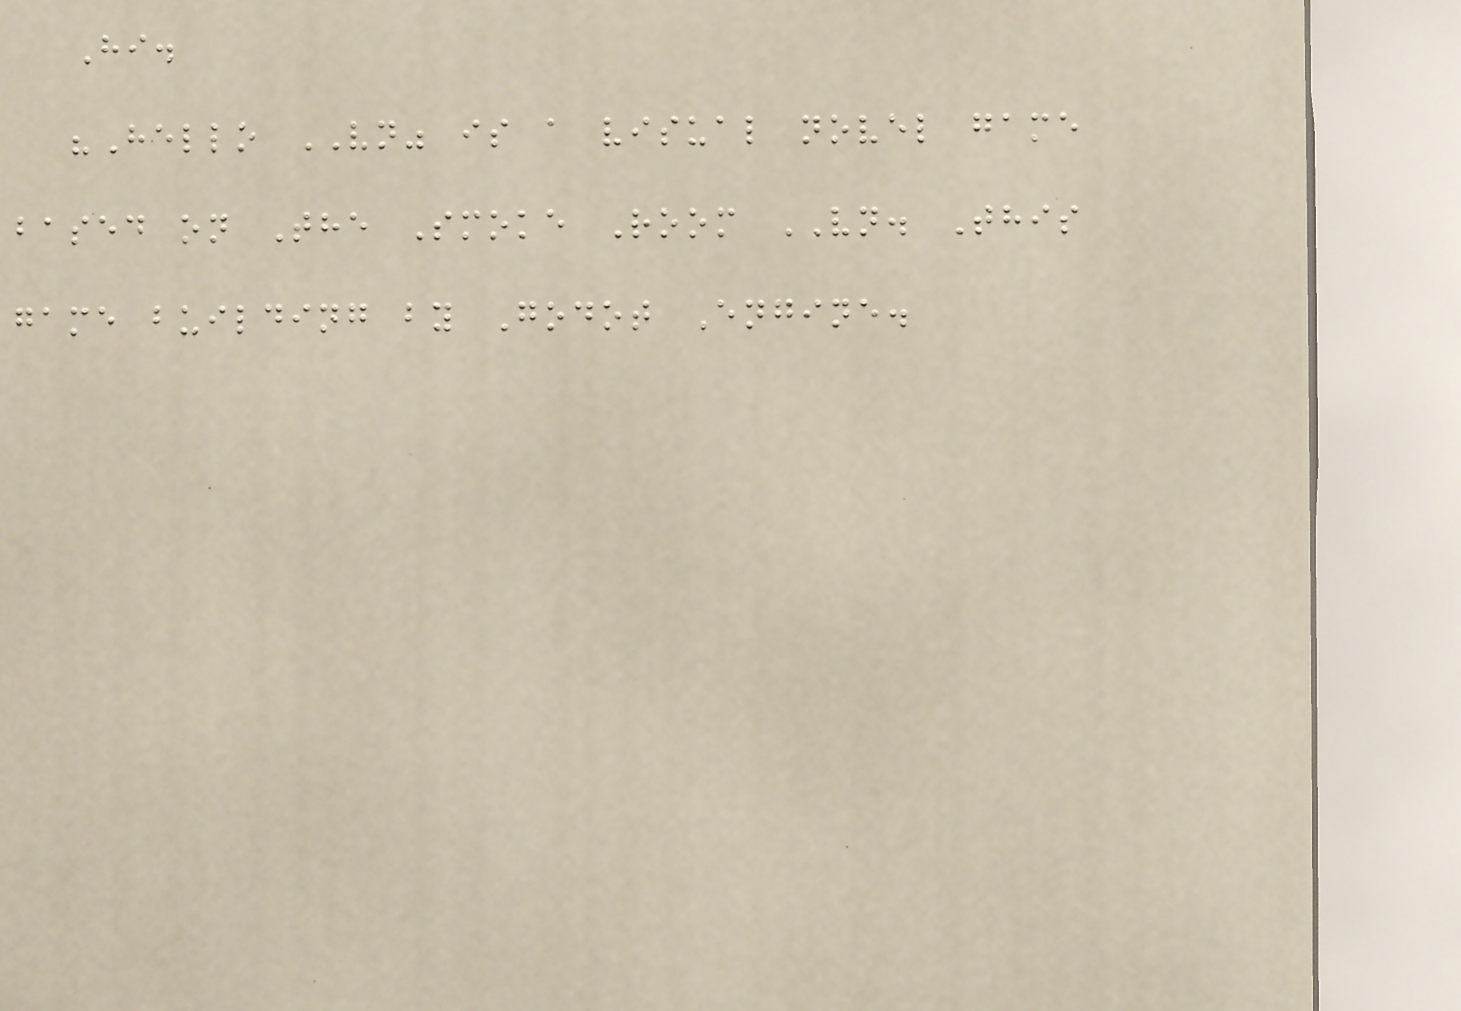Hi.
"Hello VN" is a visual novel game
based on The Smoke Room VN. This
game building by Godot Engine.
